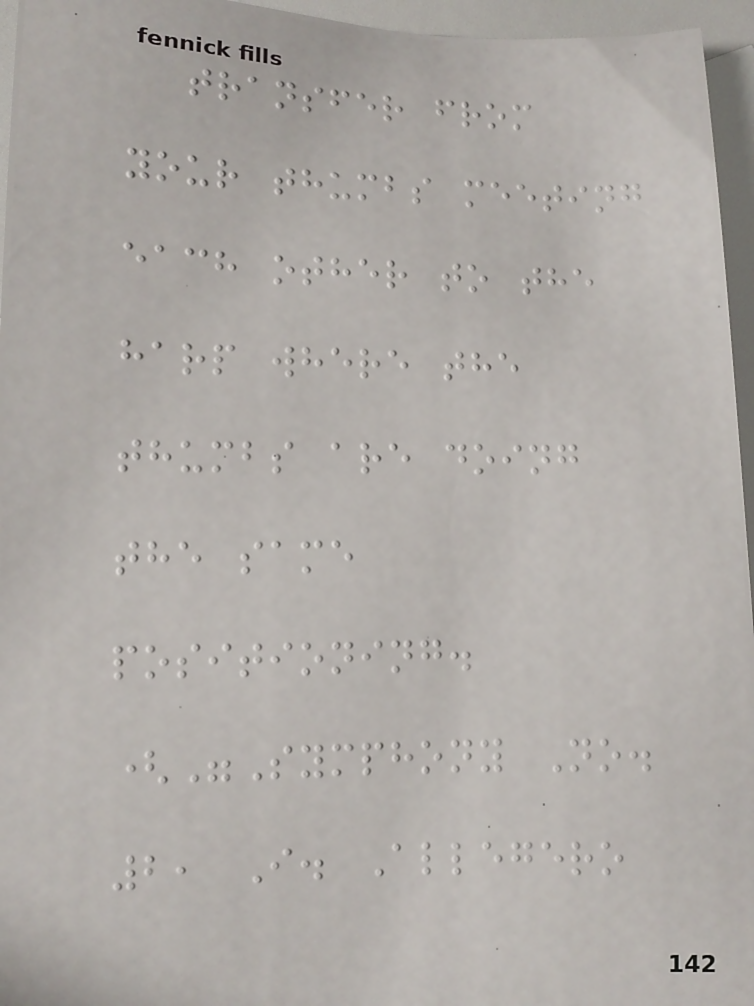transfer from
your thumbs meeting
each other to the
harp where the
thumbs are doing
the same
positioning.
("Symphony No.
2, I. Allegero
